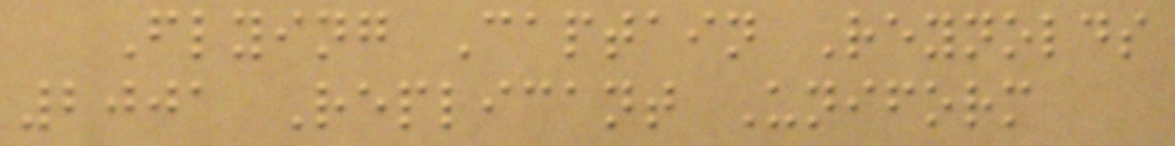Flying Captain Reynolds
2001 Replicant Uniform
